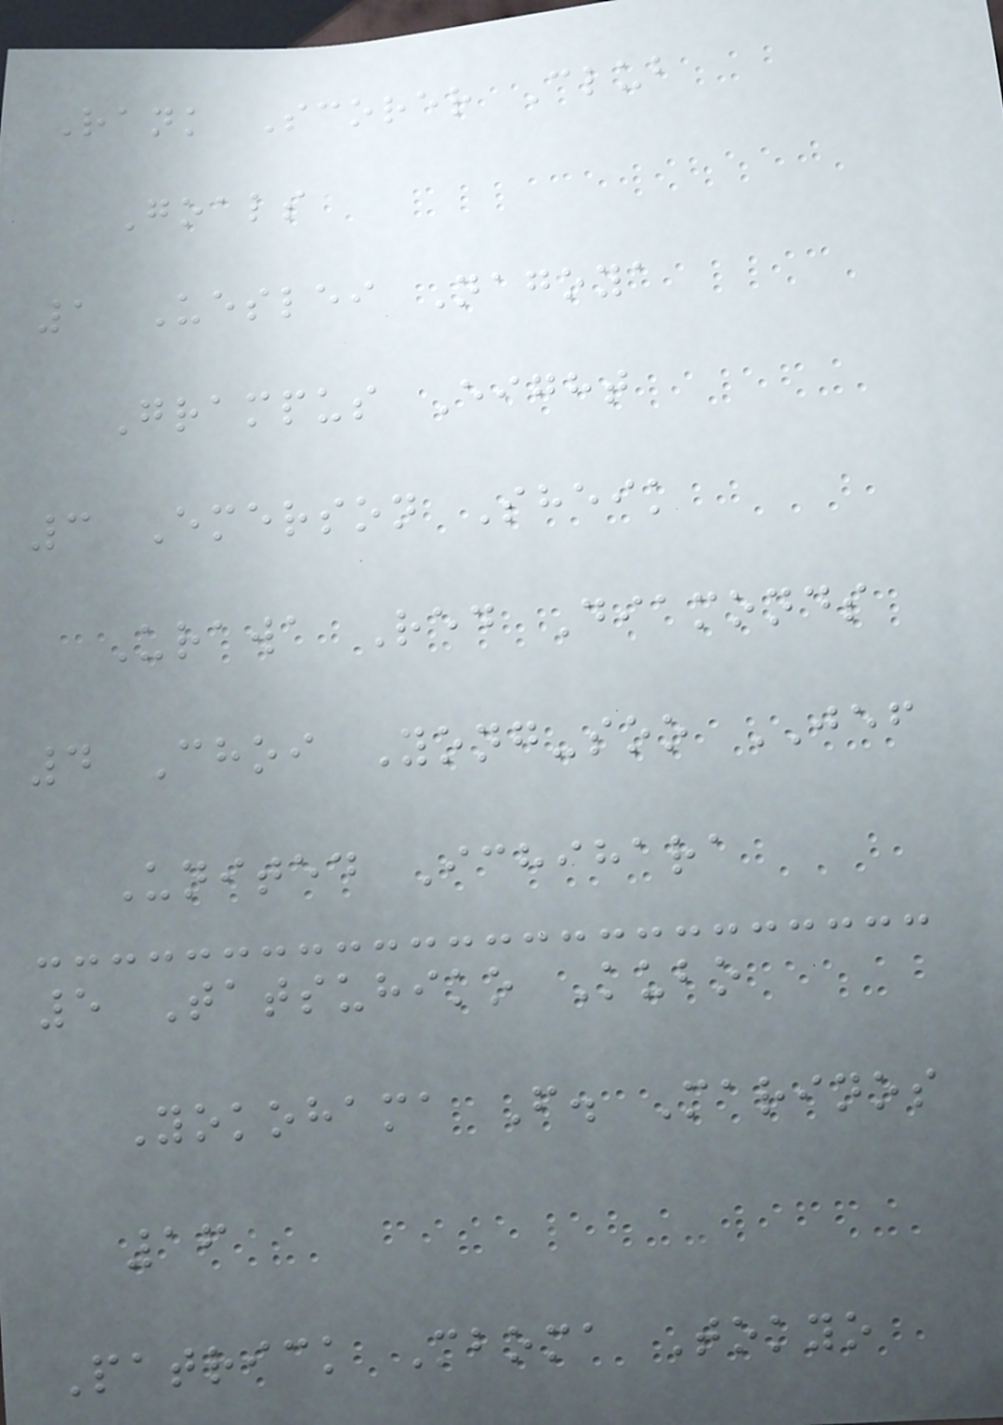Rank Scorer Club
Goals
1 Ueslei Nagoya
Grampus Eight
3 Emerson Sheik
Urawa Red Diamonds
4 Choi Yong-soo JEF
United Ichihara
5 Tatsuhiko Kubo
Yokohama F. Marinos
16
Patrick Mboma Tokyo
